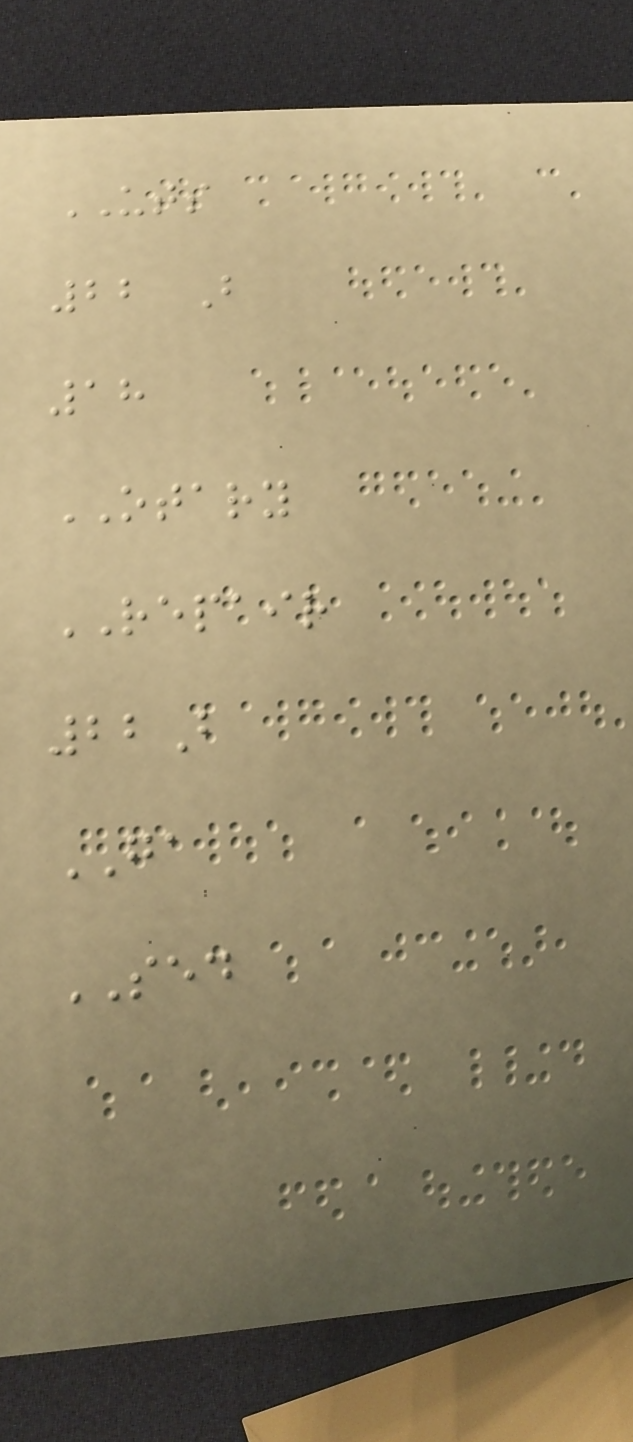UTS
22 B
18
OTARY
REPAIR
22B
GA
SED
